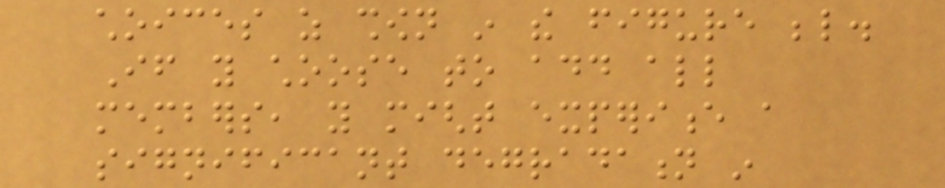choices as shown in the figure below.
If you choose to add all
members, you might experience a
significant degradation in
